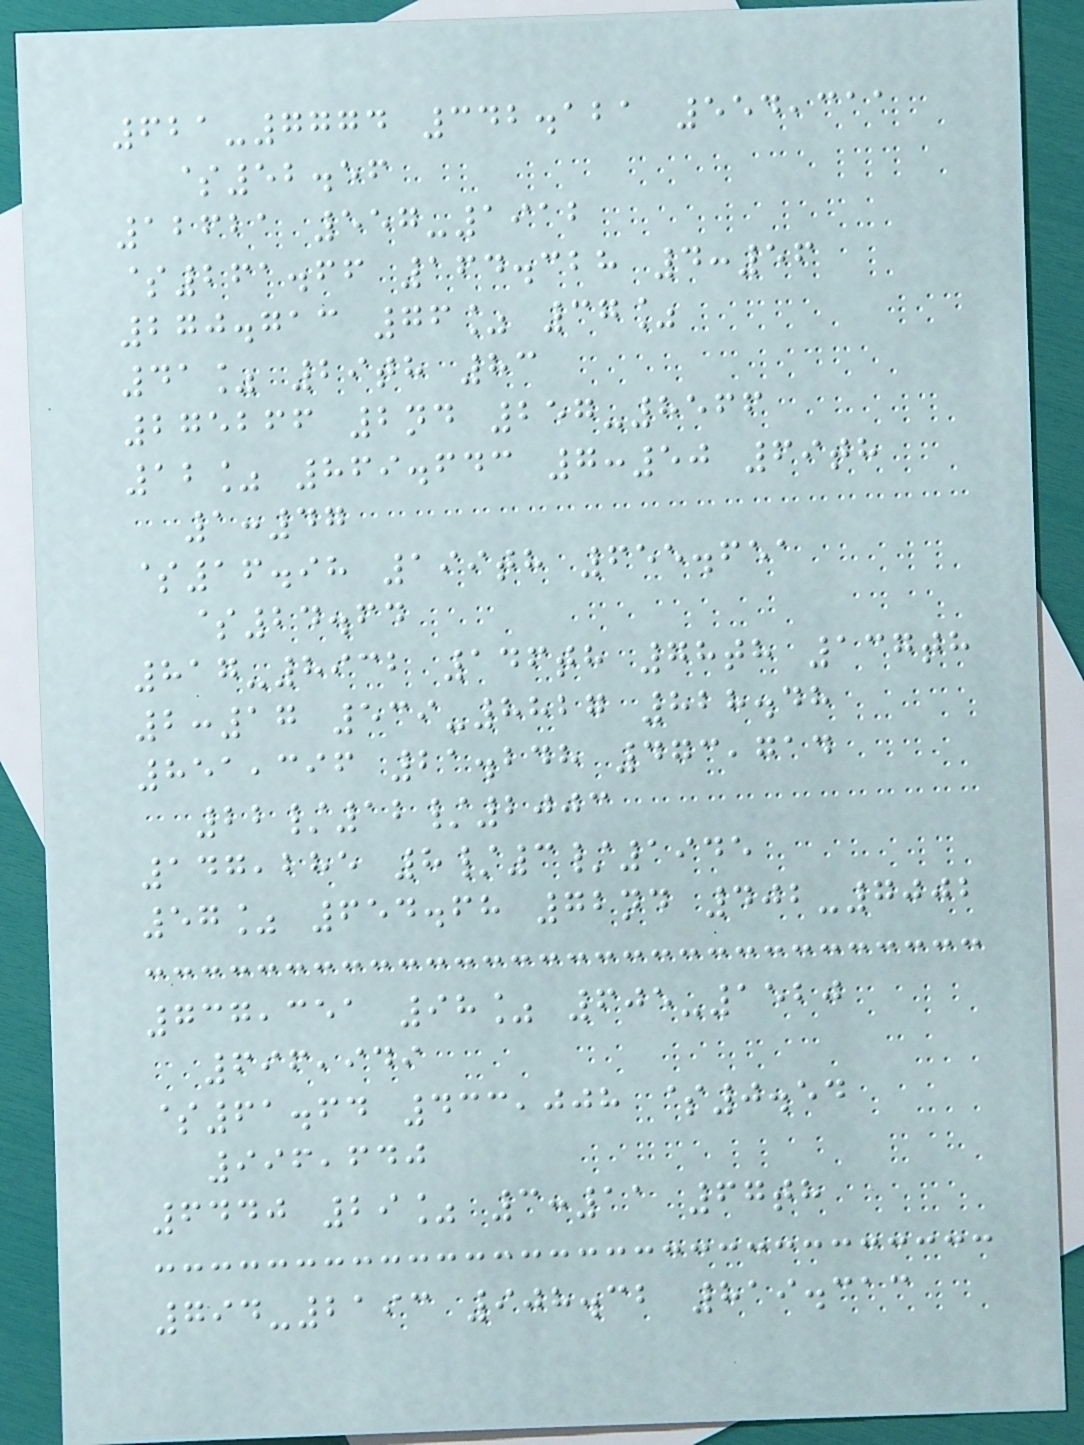621-7774 342.121 554,311
$52.56
12621 557-1912
$261.66 164.328 4:56
270.713 76% 37%
41% 29th 83
275266 2nd 257-8566
12% 869.643 7:50 69th
1:47
$16.98 199th 655.651
$24.64
817-8932 146th 78th 137th
2:17 539-8827 828.48
851,396 21.248 473,714
22/12/2003
147,285 8/3/1945
57% 654.68 72nd 402-7002
737,351 98% 605-1520
696,949
$61.64 433,008 $0.54
996,640
6440 29% 3:11 67th
794-2193 908.32 819.313
